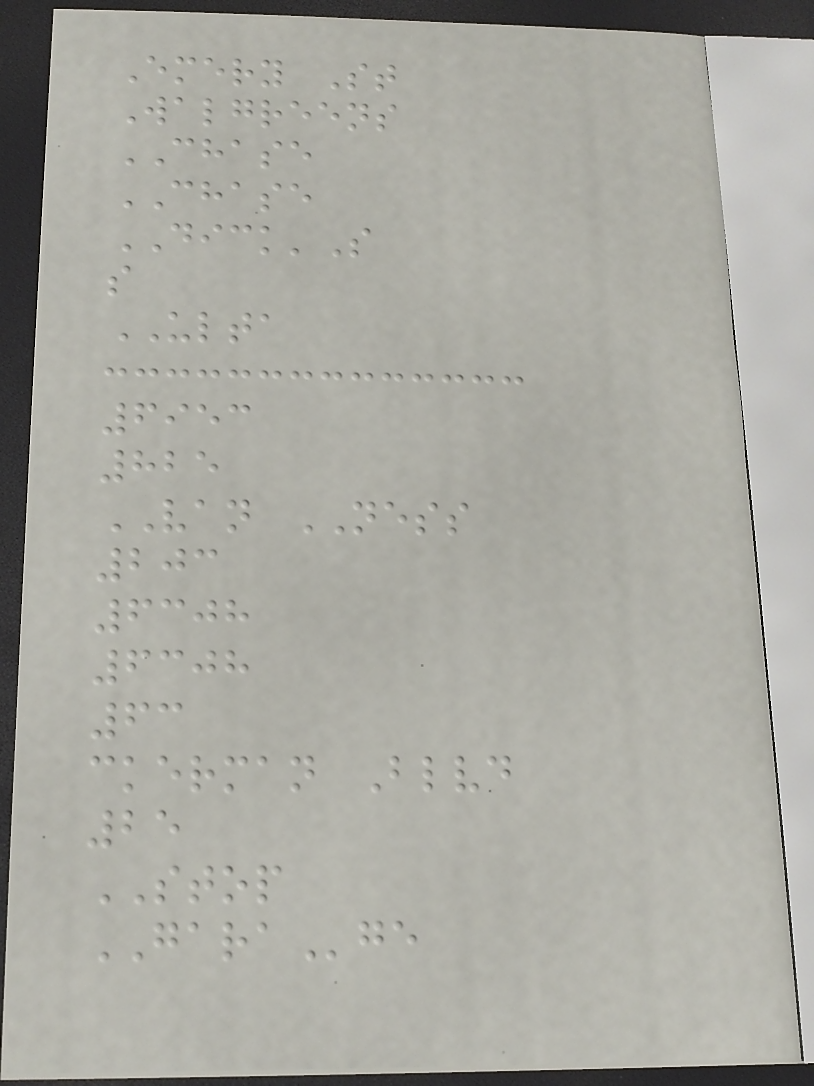Emery St
Walgreens
CHASE
CHASE
DICK'S
s
ULTA
6953
825
VAN NESS
203
6308
6308
63
ckerman Blvd
25
STOP
GARAge
